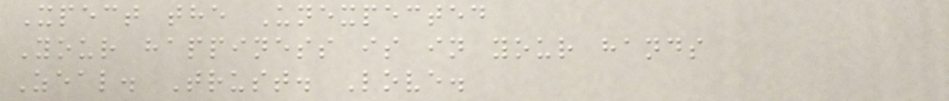Xpect the Unexpected
Your happiness is in your hands
Zeal. Trust. Love.
